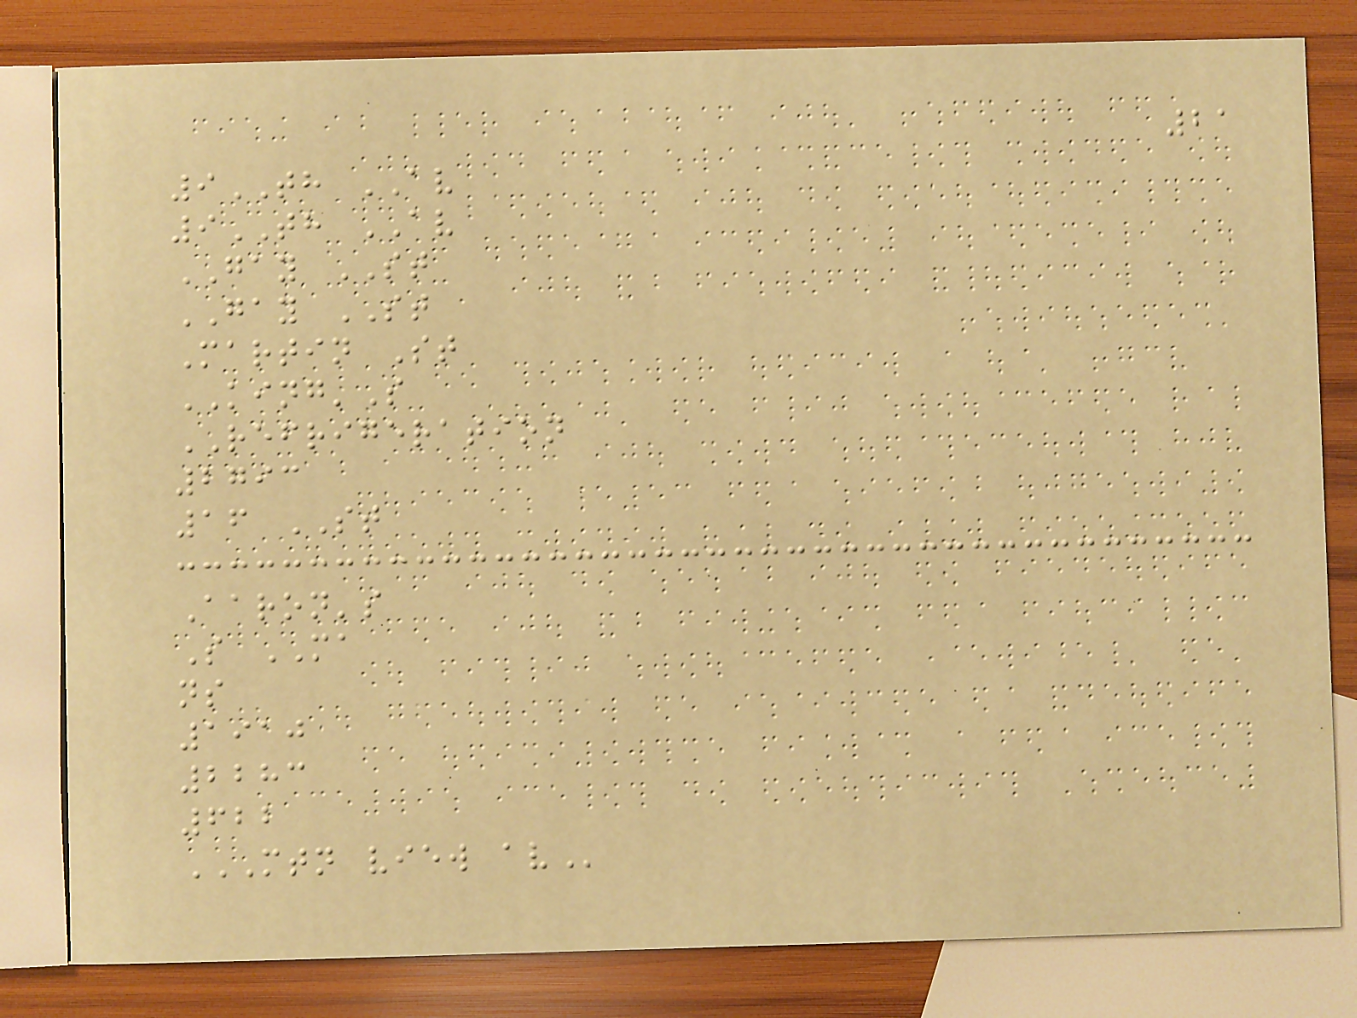21
9TH AV
9TH AV
GAY ST
GAY ST
Martin St
KING'S
REFRIGERATION
2793
16 ST
Aaron's
S MA
ns
1910
2283
622
MTN VIEW AV
